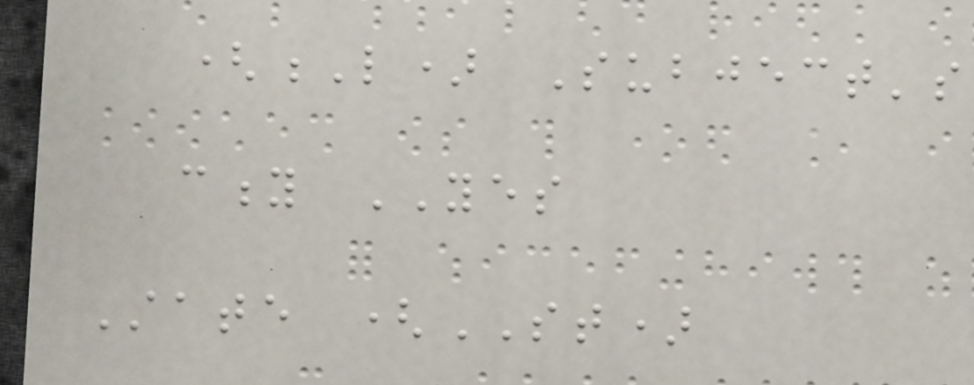(L) Subject's
city YES
State (ST)
